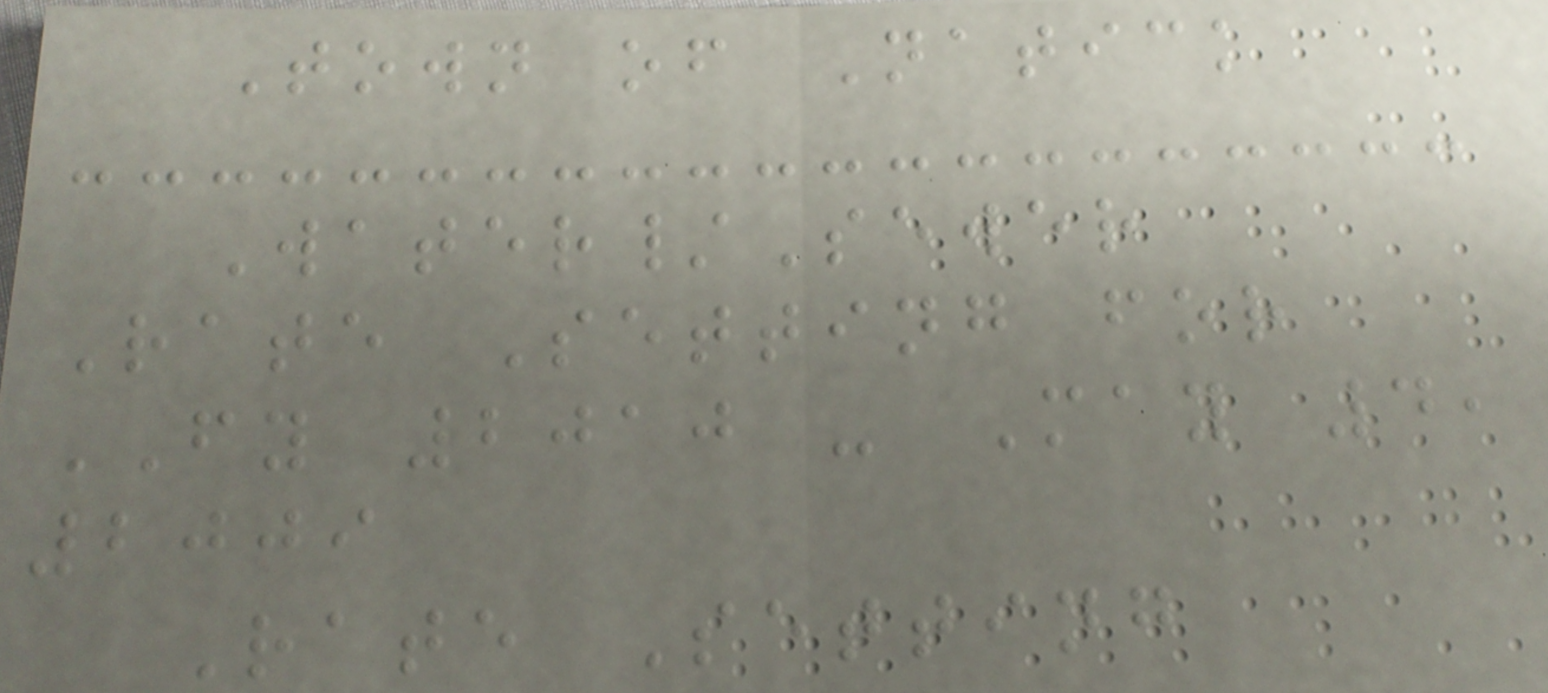Town of Natick
Water/Sewer
Rate Setting for
FY 2010 - May 4,
2009
Rate Setting
